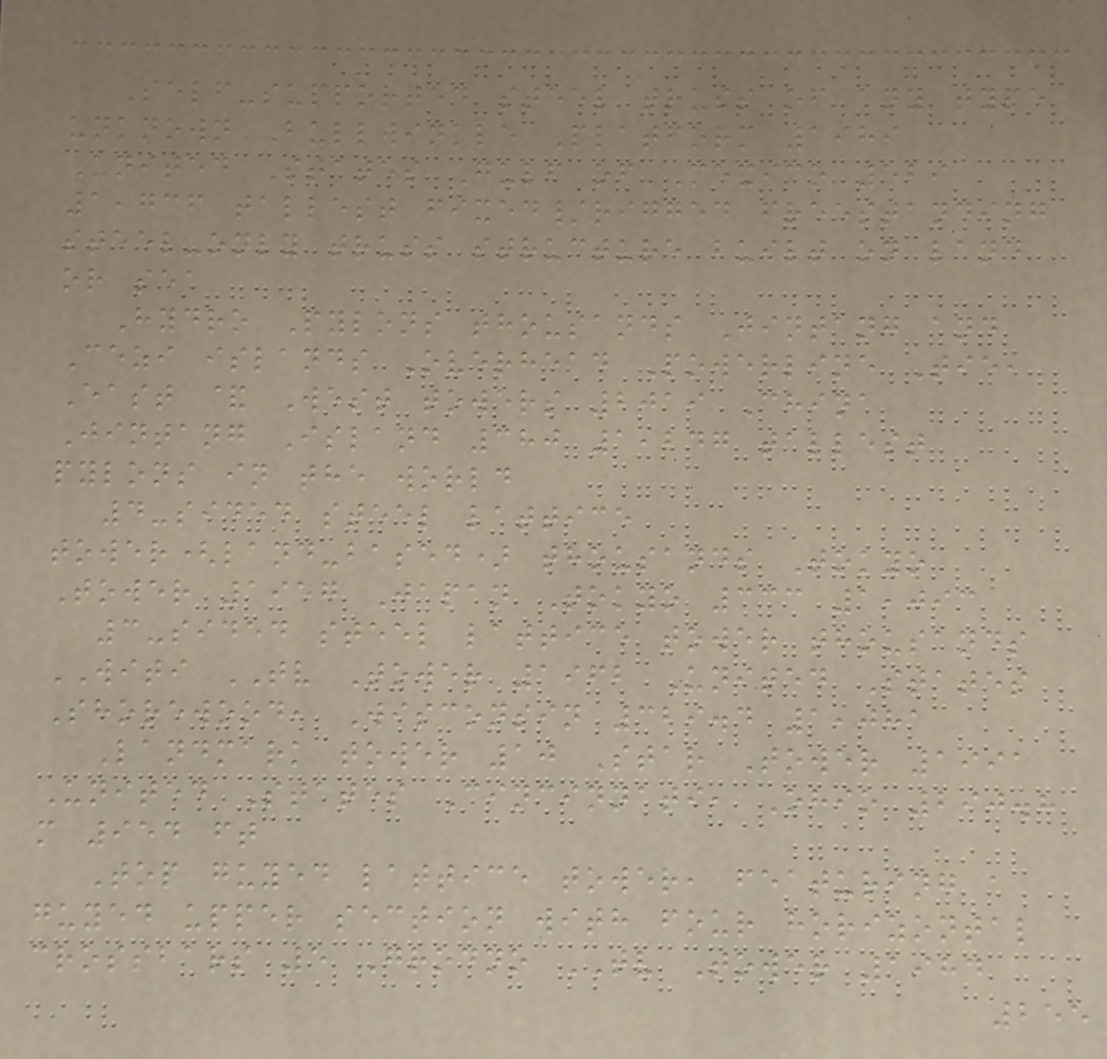Self-supported steel truss of any type
unknown Bullwinkle Platform 1989
United States Gulf of Mexico 529
1,736 tallest fixed/rigged freestanding
steel-only truss structure built on land
or sea
Hydro Pylons thousands Jintang and
Cezi islands Overhead Powerline Tie,
East & West towers 2019 China
Jintang Island 380 1,247 tallest
pylons in the world
4-sided steel lattice
tower(land-based) thousands Tokyo
Tower 1957 Japan Tokyo 333 1,093
3-sided steel lattice tower thousands
WITI TV Tower 1962 United States
Shorewood, Wisconsin 329.4 1,081
Landmark tower 10 Star Tower 1991
United States Cincinnati, Ohio 290.8
m 954 ft
Top guyed lattice tower, featuring a
guyed upper section with four horizontal
crossbars 5 Grodno TV Tower 1984
255
